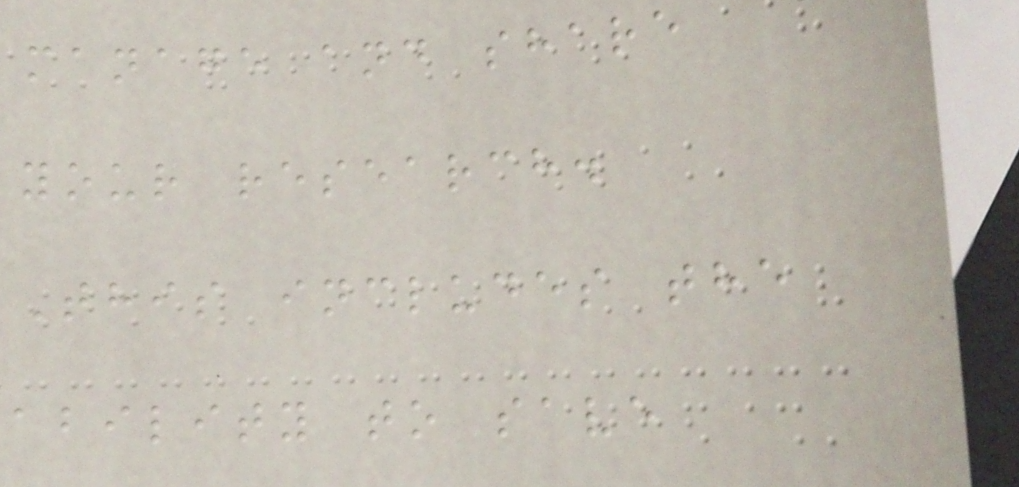manage and share
your research.
This includes the
ability to save
